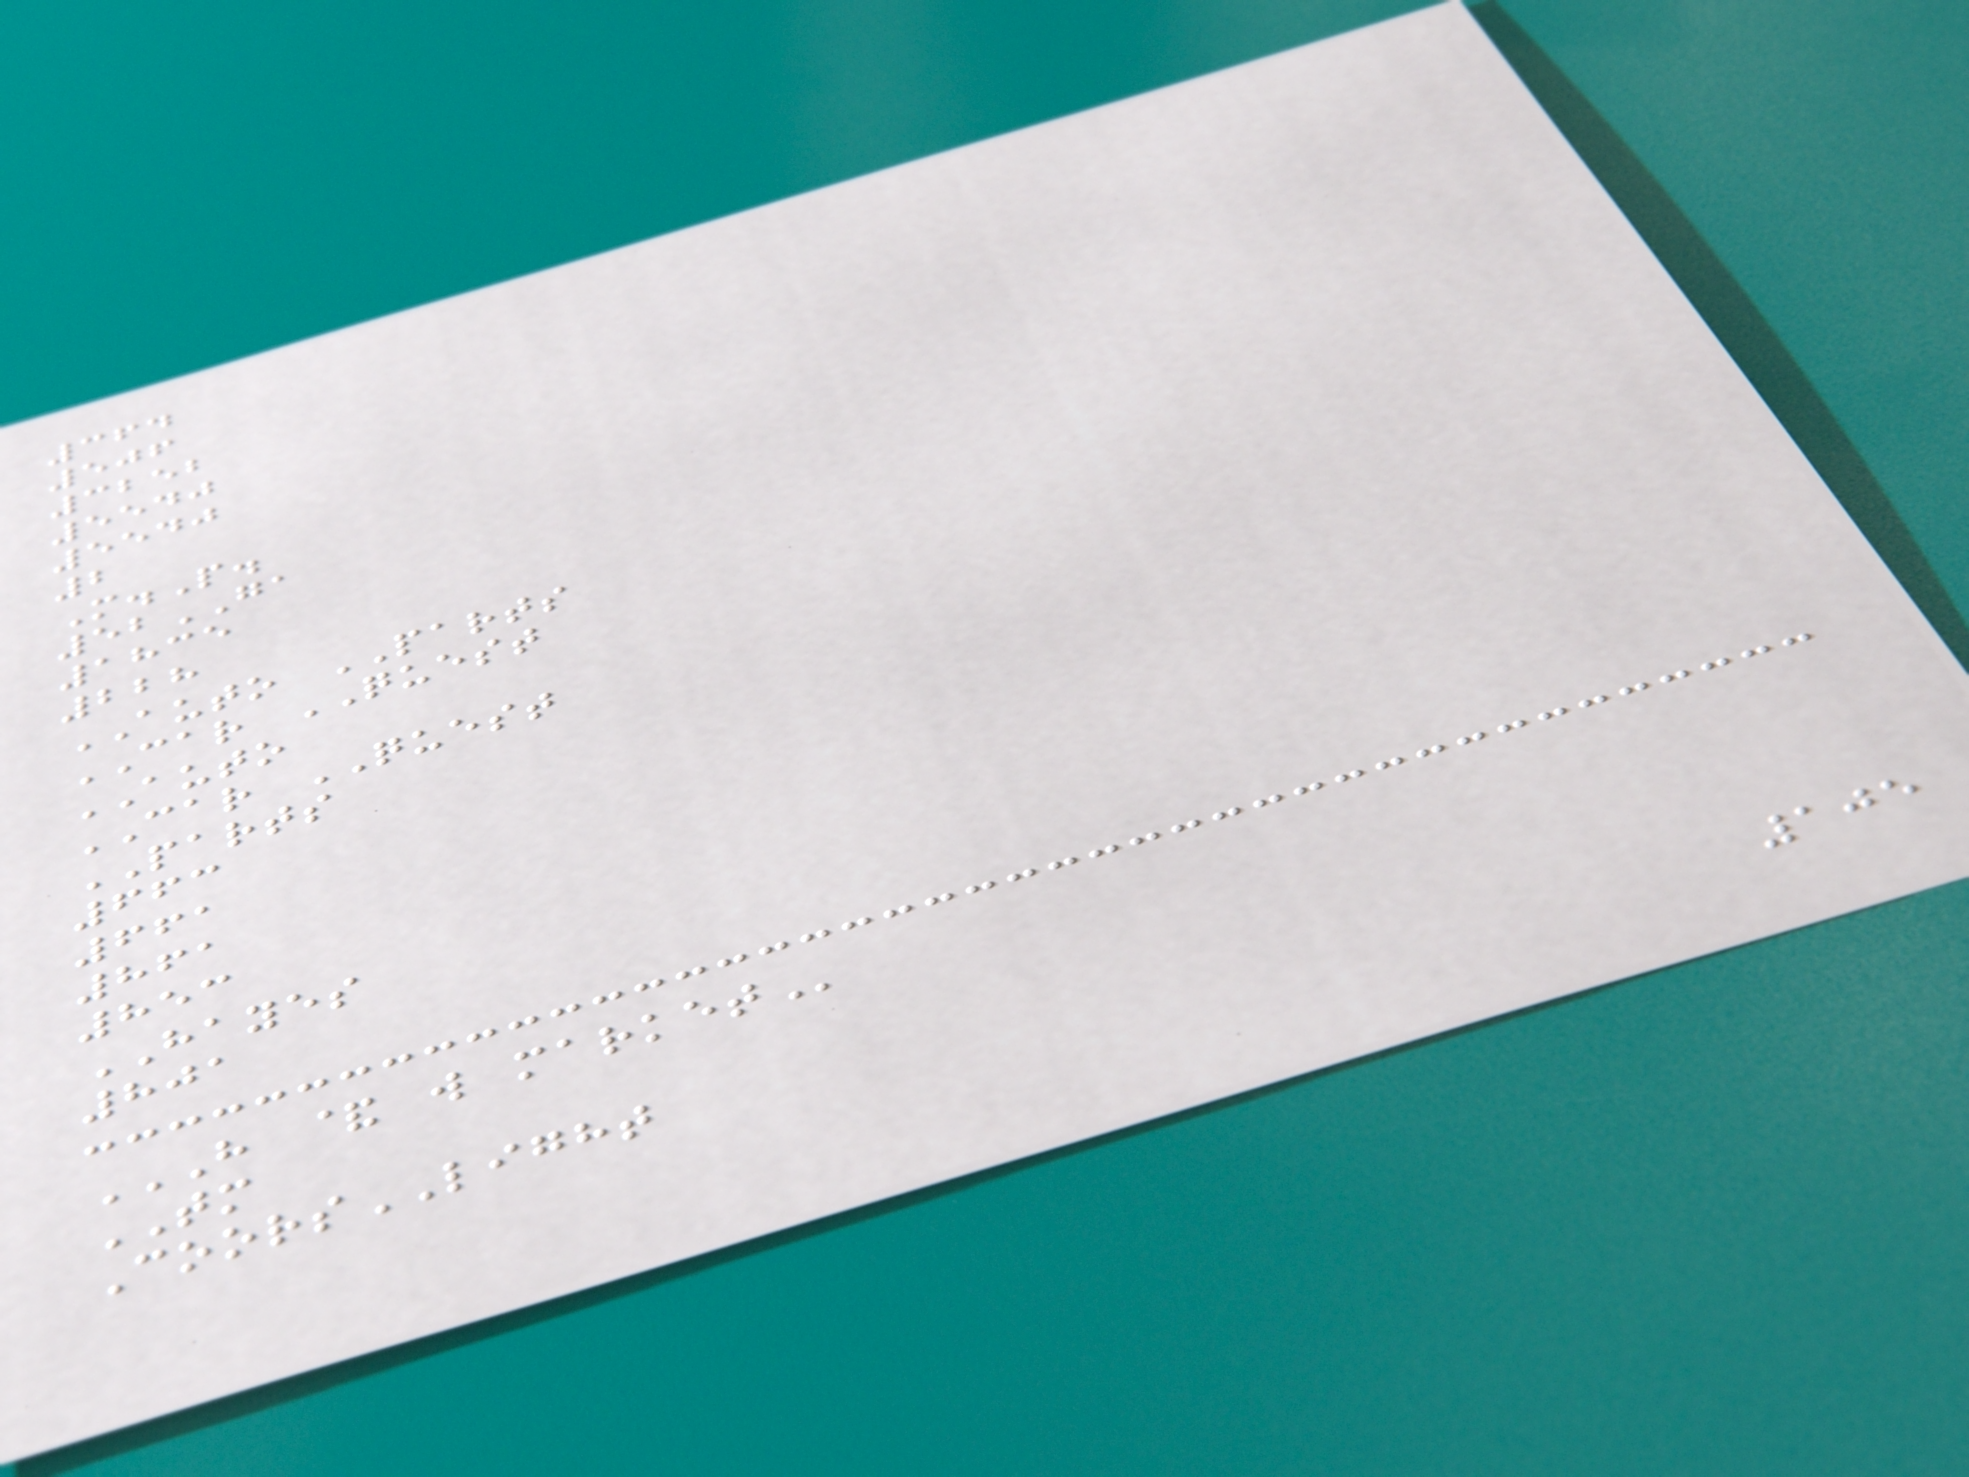364
506
3252
5540
5540
2
M.P.
52GA
1835
228
AUTO PARTS
CAR QUEST
AUTO
CAR QUEST
PARTS
663
661
861
853
HAYES
801
H & W MARKET
TM
CoorsLIGHT
105
